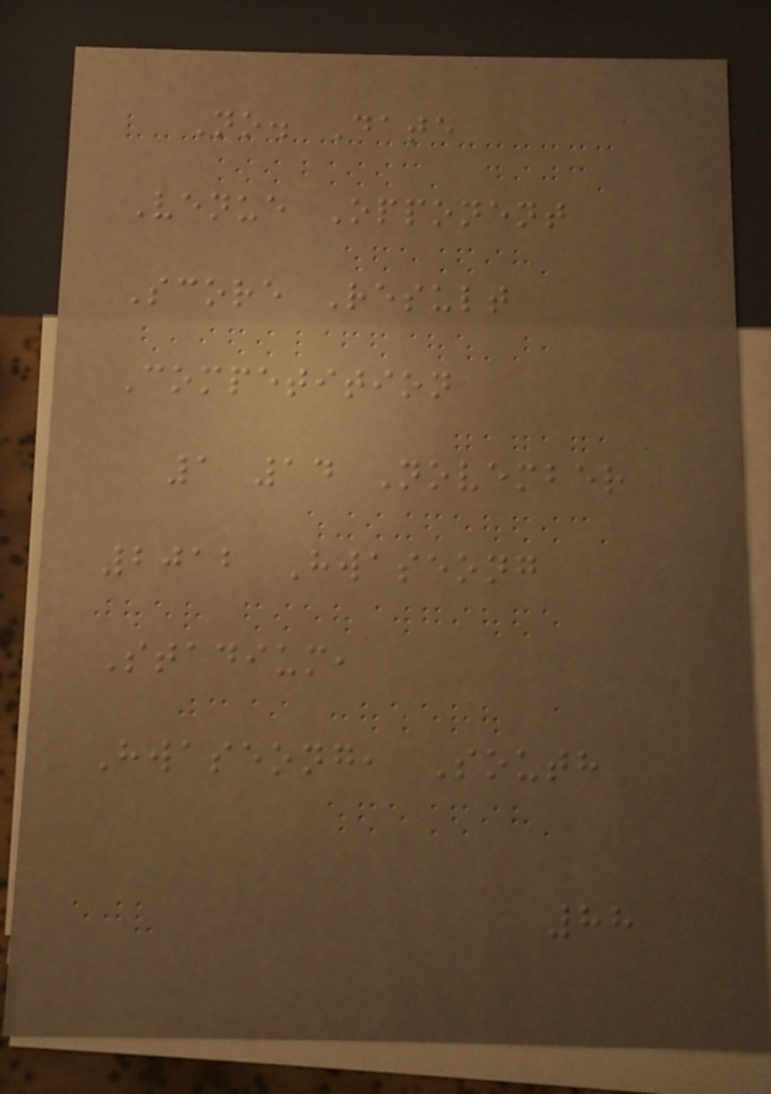No. Date
Venue Opponent
Score Result
Competition
1 14 November
2012 Hwaseong
Stadium,
Hwaseong, South
88
